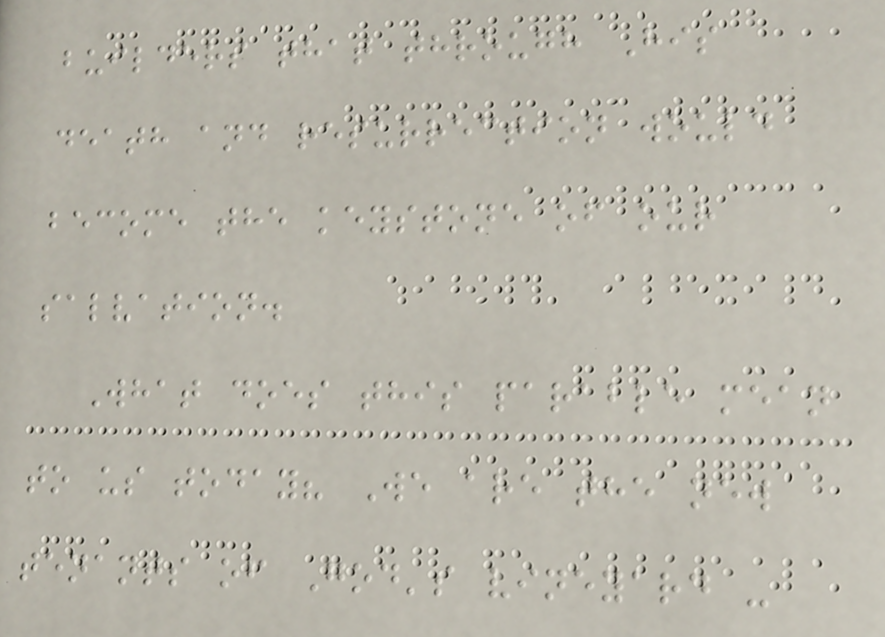builders that through His
death and resurrection would
become the keystone of our
salvation.
What does this parable mean
to us today? We are the new
tenants of God's vineyard -
